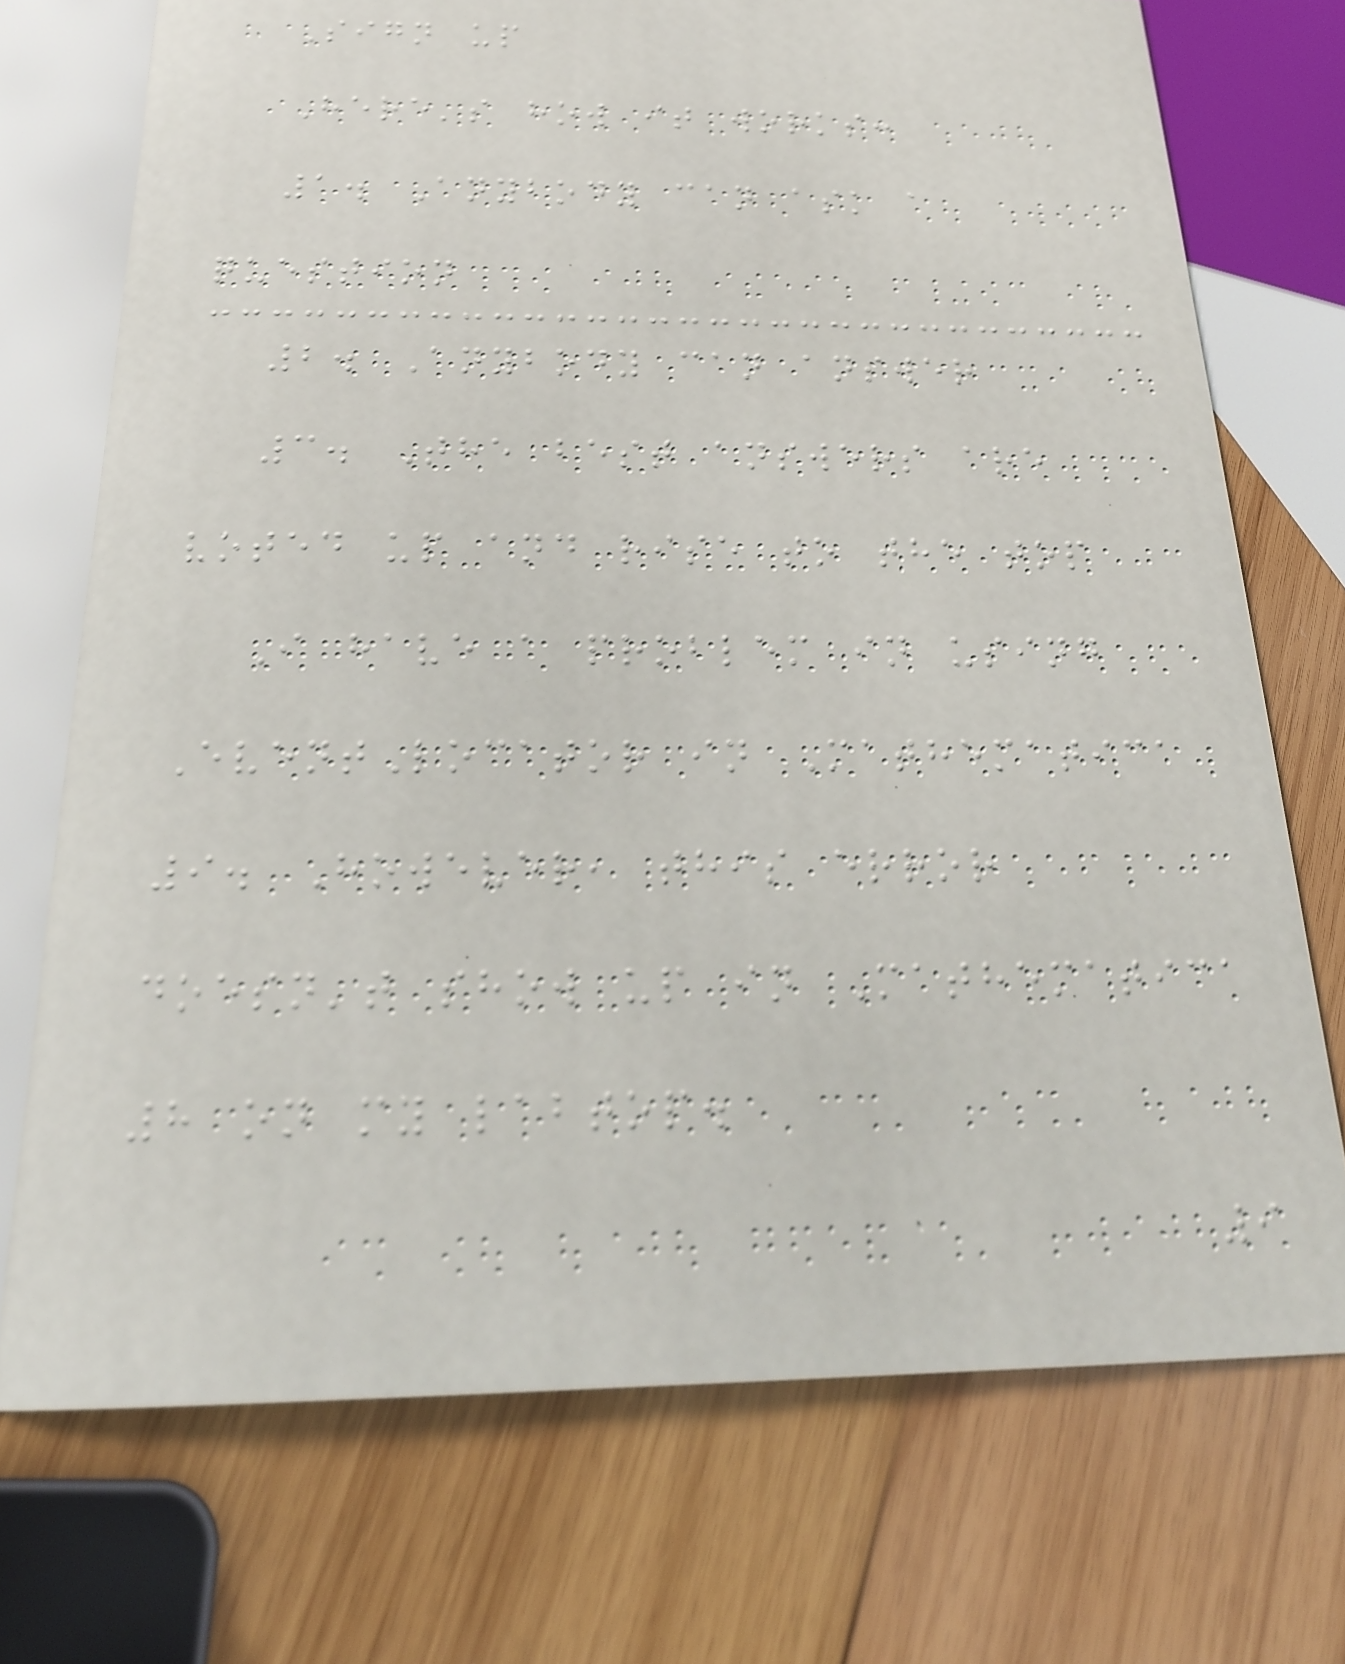Sign up
Here's how it works:
1. Anybody can ask a
question
2. Anybody can answer
3. The best answers are
voted up and rise to the top
I have a problem in using
EventLocator in Mathematica
9. However, this error
doesn't show up in Mathematica
8 on my labtop.
9
